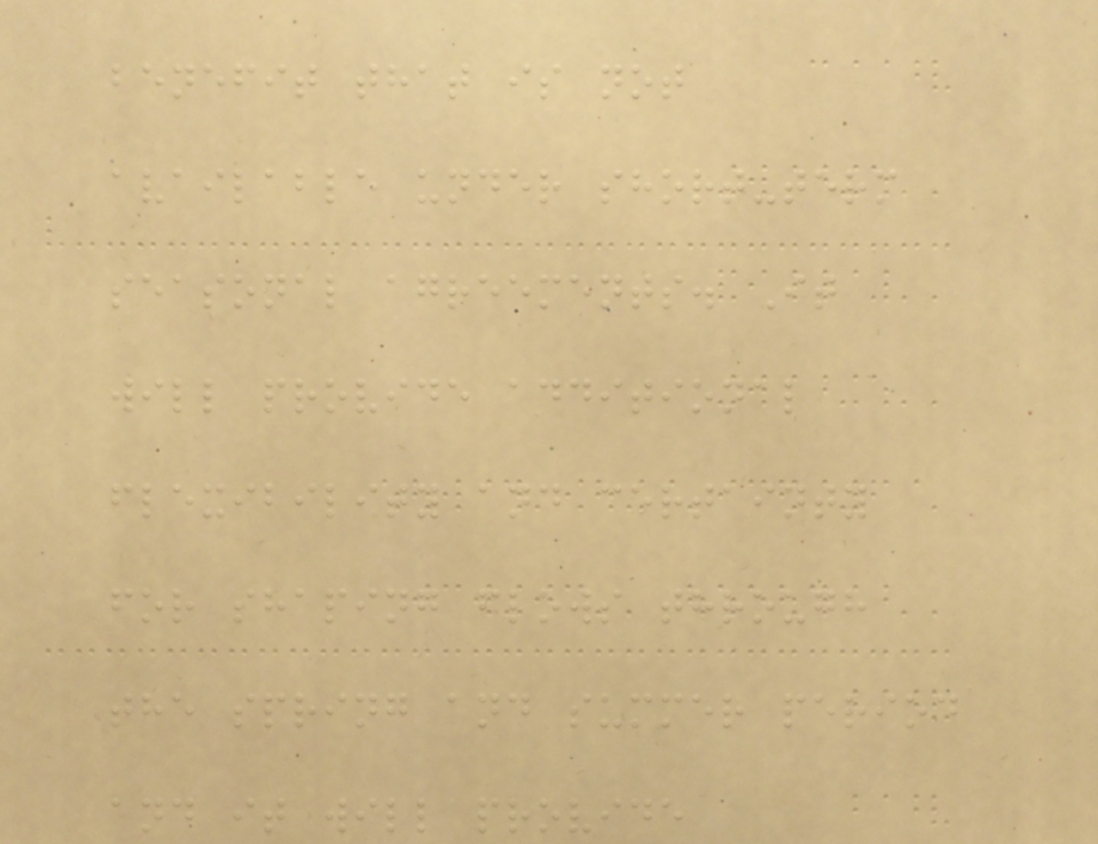benefit that is not
available under short-term
seasonal agreements. It
will provide additional
flexibility and certainty
for shaping flows through
the spring and summer period
and it will provide
